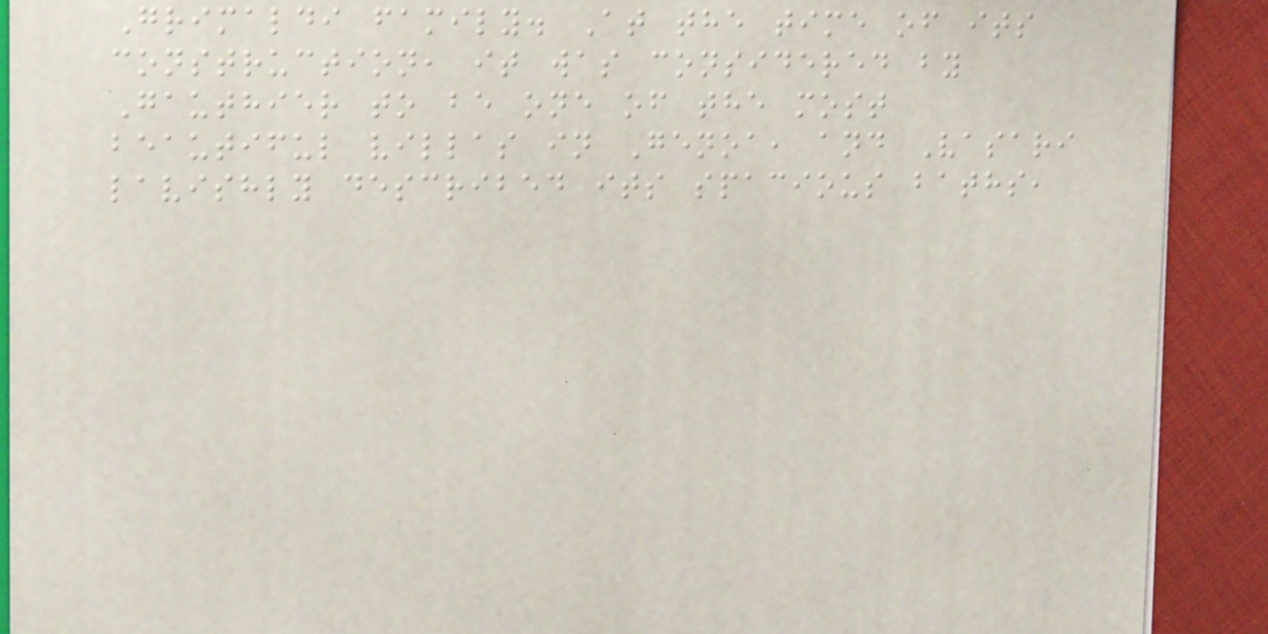Grimaldi family. At the time of its
construction, it was considered by
Gauthier to be one of the most
beautiful villas in Genoa, and Vasari
lavishly described its spacious baths,
